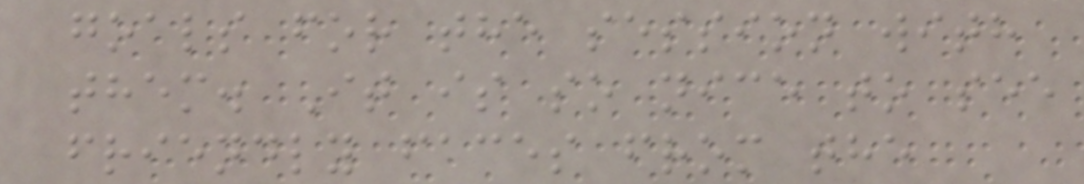goals for the session with
them. It is so nice to see
friendly faces from the
